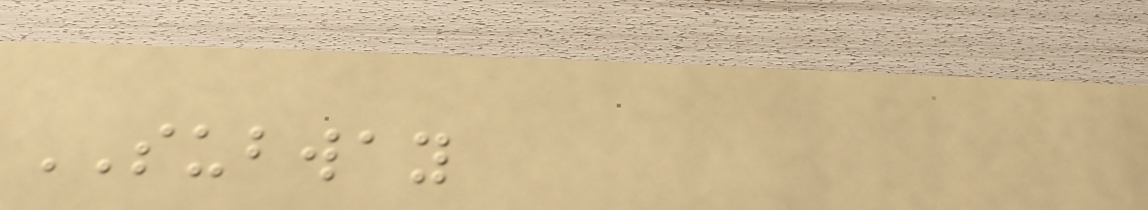SUBWAY
